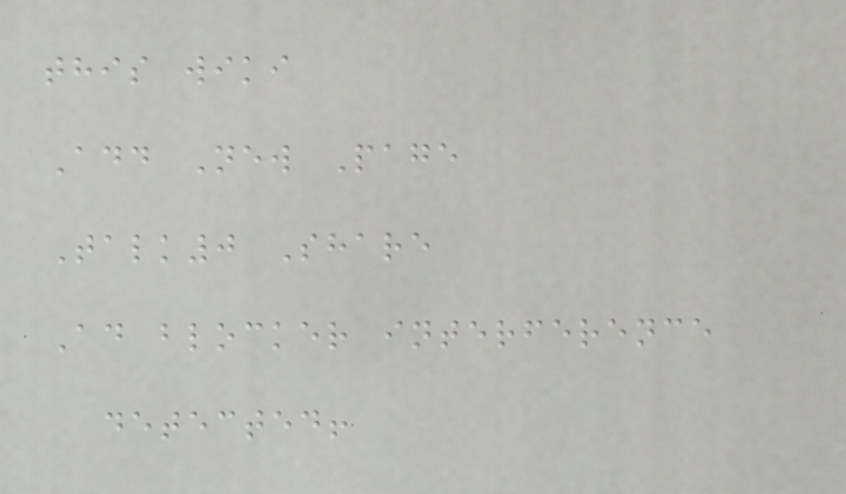this wiki
Add New Page
Talk0 Share
Ad blocker interference
detected!
